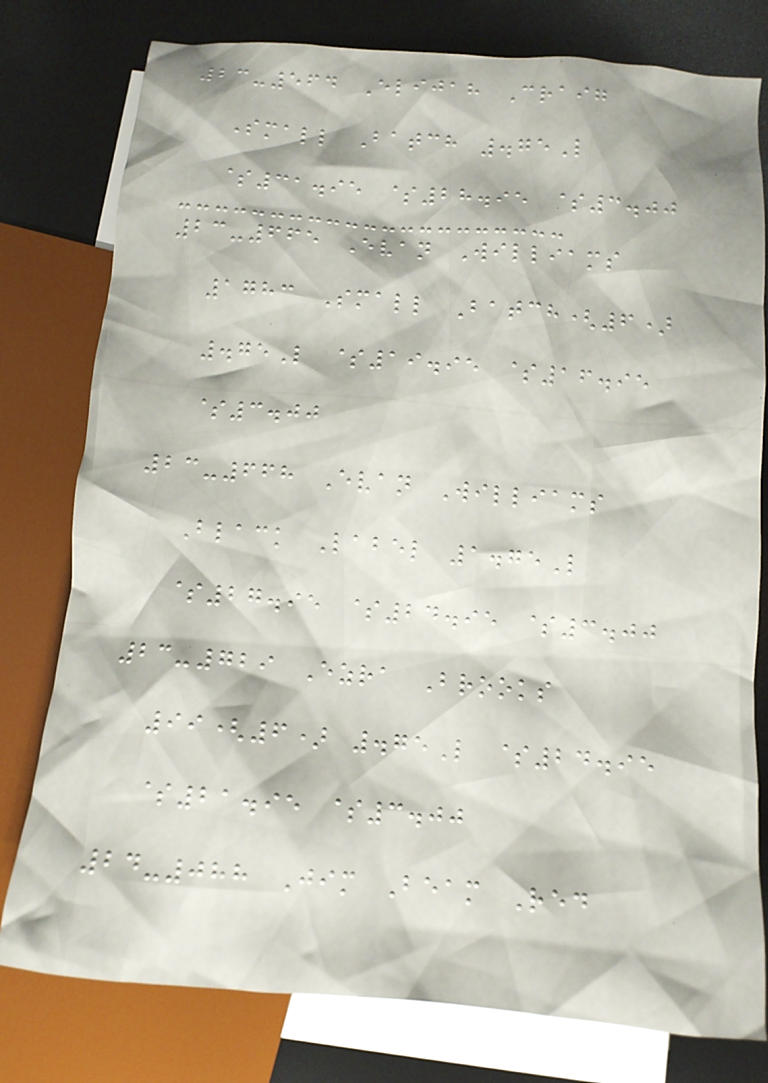23-564 Elijah Craig
Small Batch .75L
$31.95 $28.95 $3.00
23-665 Evan Williams
1783 Small Batch(6)
.75L $19.95 $16.95
$3.00
23-668 Evan Williams
Black Label 1.75L
$27.95 $24.95 $3.00
23-729 Ezra Brooks
99(6) .75L $24.95
$21.95 $3.00
24-088 Jim Beam Red
